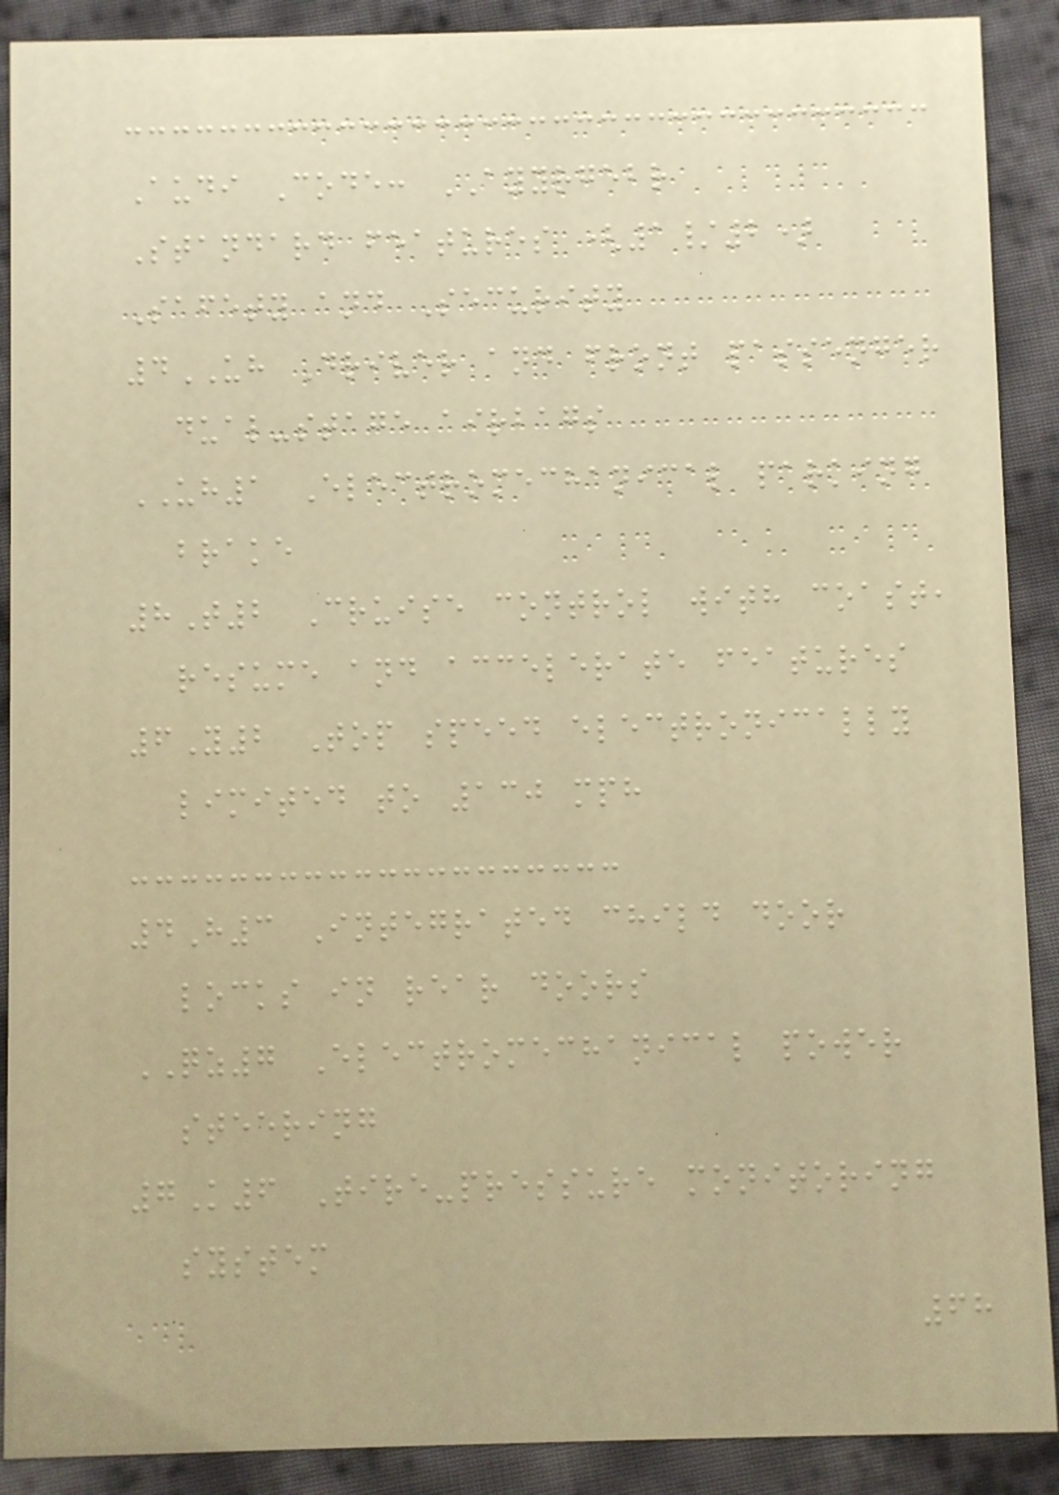Audi Code: AYYRGEBR
Standard features (1/2)
Safety and Security
4UH Driver and front passenger
dual-stage airbags
UH1 Electromechanical parking
brake
8T2 Cruise control with coast,
resume and accelerate features
6Y2 Top speed electronically
limited to 130 mph
4H3 Integrated child door
locks in rear doors
QZ7 Electromechanical power
steering
7K6 Tire-pressure monitoring
system
68
